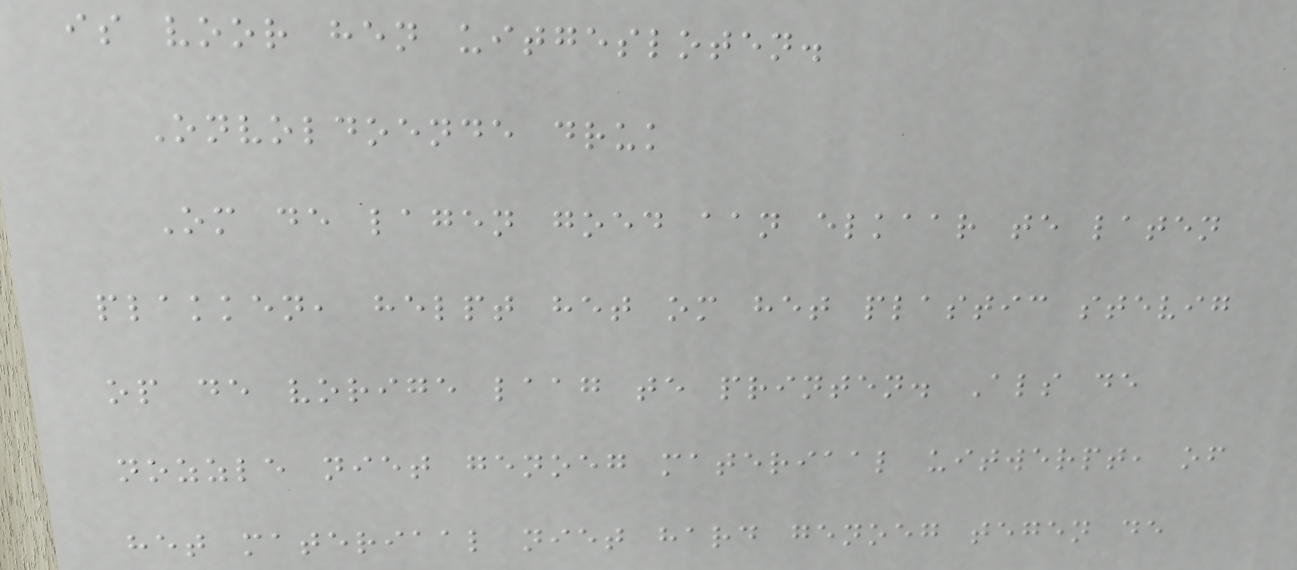is voor hen uitgesloten.
Onvoldoende druk
Om de lagen goed aan elkaar te laten
plakken, helpt het om het plastic stevig
op de vorige laag te printen. Als de
nozzle niet genoeg materiaal uitwerpt, of
het materiaal niet hard genoeg tegen de
